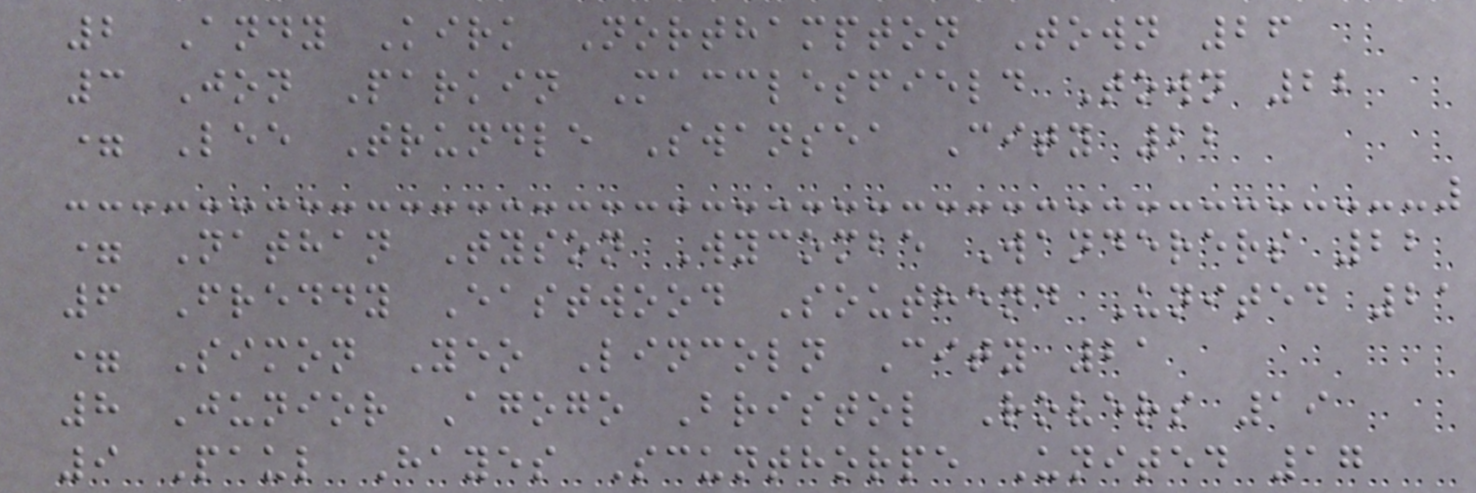2 Andy Kirk Northampton Town 26
3 Jon Parkin Macclesfield Town 22
= Lee Trundle Swansea City 22
= Nathan Tyson Wycombe Wanderers 22
6 Freddy Eastwood Southend United 21
= Simon Yeo Lincoln City 21
8 Junior Agogo Bristol Rovers 19
9 Paul Hayes Scunthorpe United 17
